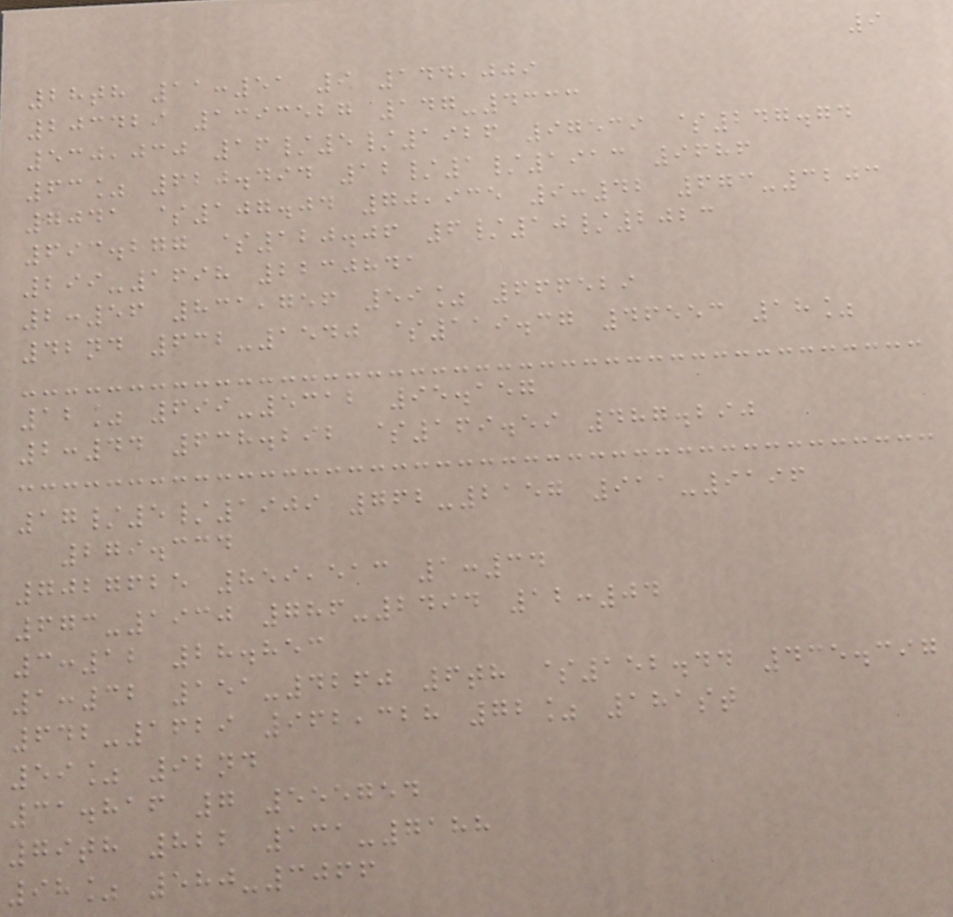9
28th 11:51 9 144,009
203429 1393527 147-4333
530,030 16/5/1926 97539 $247.74
63% 620.494 12/1/1913 9686
7041 $107.04 70,935 9:42 673-3203
693.277 $120.06 6/10/2023
299-1698 2230841
2:56 831,756 59% 666529
42nd 632-1540 $119.37 46553 18%
12% 699-5312 95.157
2:44 638.292 $169.59 487.290
17/5/1909 762-2157 911-9196
279.334
7027625 859,513 1:34
673-1930 786-2494 12:04
3:12 28.853
1:32 151-4260 6th $152.44 435.397
642-1629 962,328 72% 181st
59% 92nd
31.816 7 555754
79th 822 131-7188
98% 580-3066
